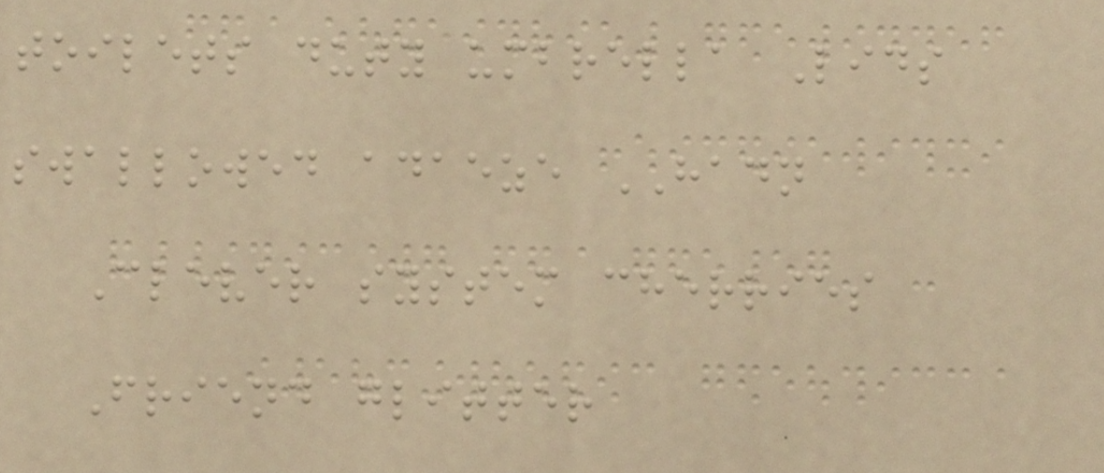toilets duty umbrella Lids
swallowed adaeze HADN
Clever system cherries
Friend glitter
